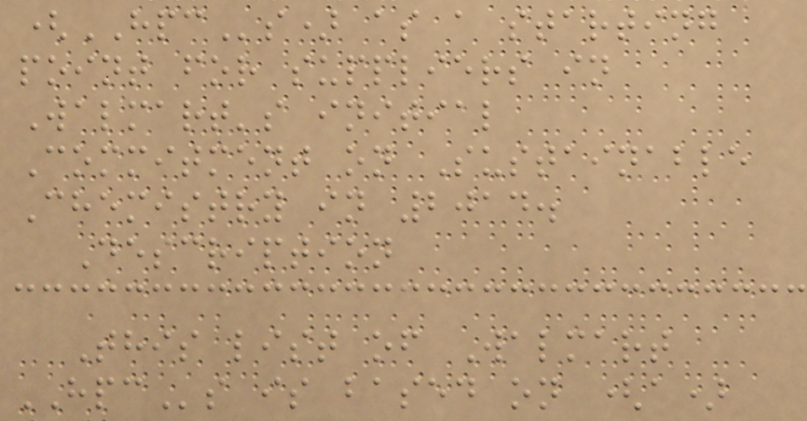(HPCs) as a starting
point for suppliers in
Walmart's initial
Commitment on Sustainable
Chemistry in 2014.
Description
This list of Walmart
HPCs is based on (a)
